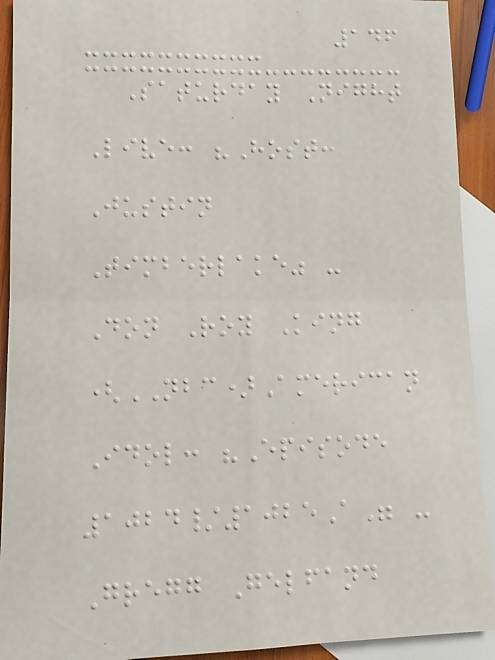146
Saturday Night
Live: "Host:
Justin
Timberlake" -
Don Roy King
(NBC)American
Idol: "Episode
1024/1025A" -
Gregg Gelfand
